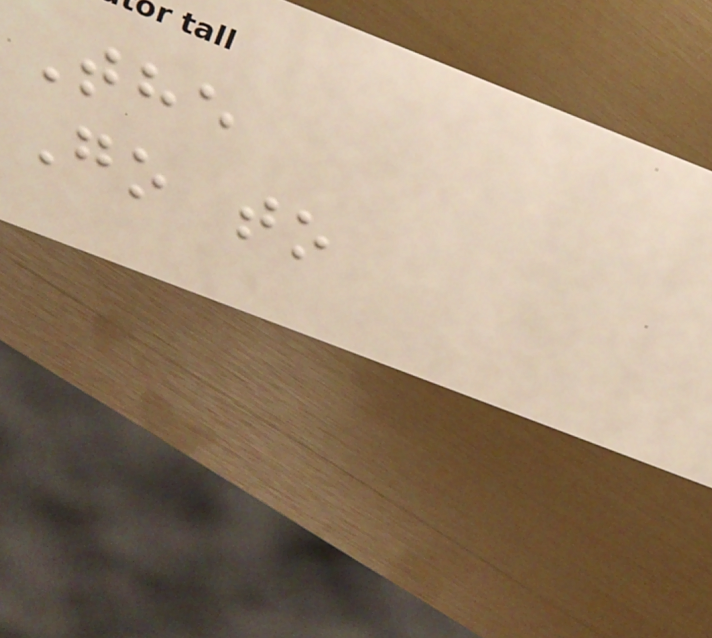The
Go to
